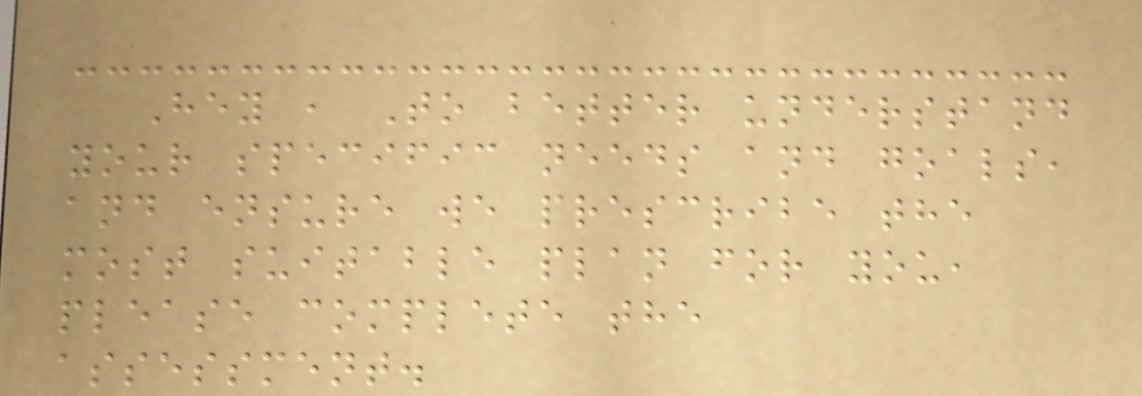Hey , To better understand
your specific needs and goals,
and ensure we prescribe the
most suitable plan for you,
please complete the
assessment.
